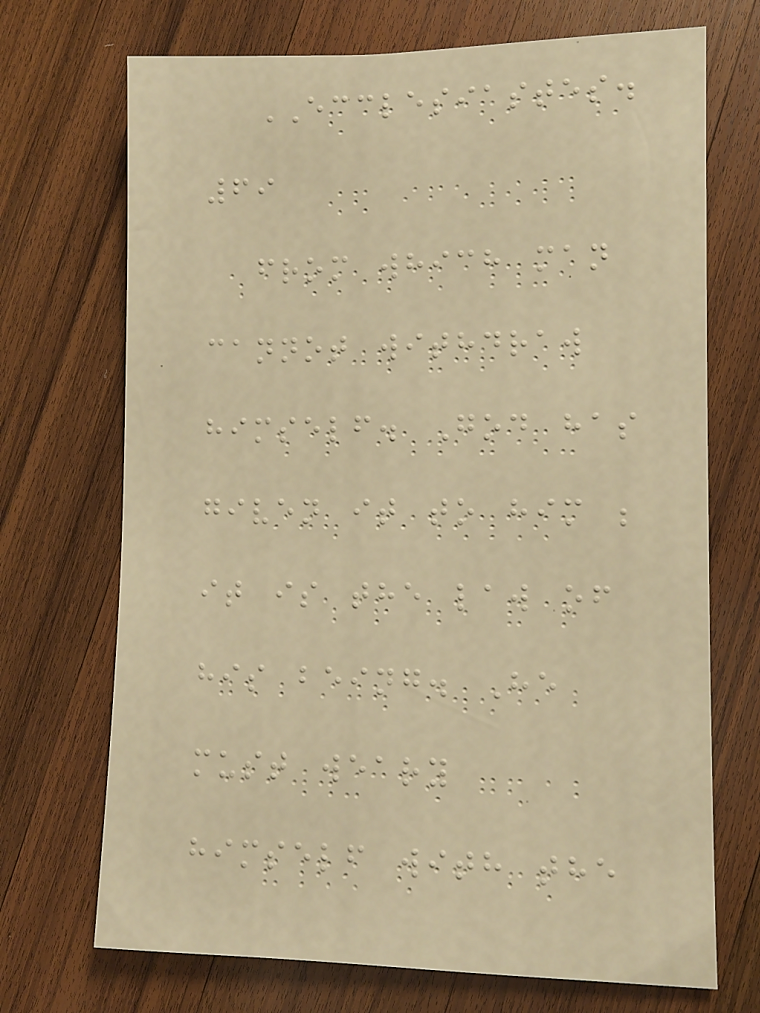ECCLESIASTES.
69
from which man
cannot withdraw
himself. God has
given it to him ;
it is the law of
his being. He
must weary
himself with the
